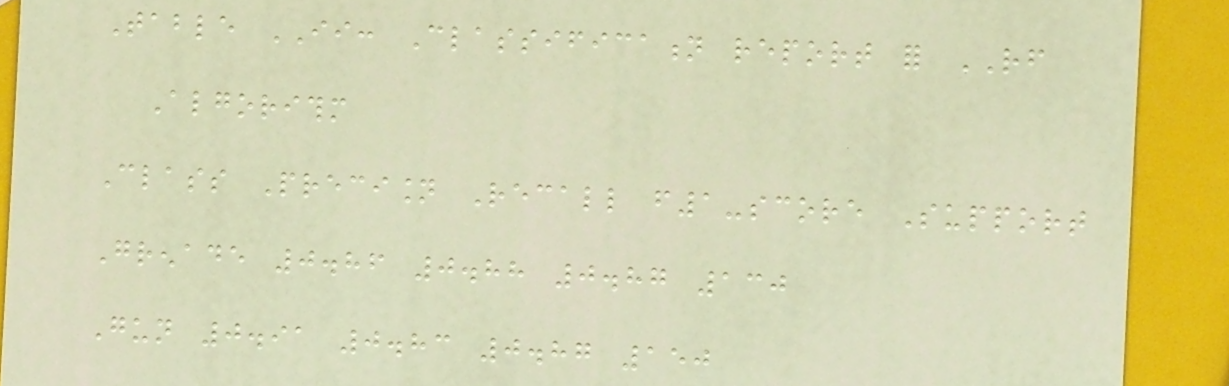Table II: Classification report for RF
Algorithm
Class Precision Recall f1-score Support
Grenade 0.86 0.88 0.87 130
Gun 0.91 0.83 0.87 150
